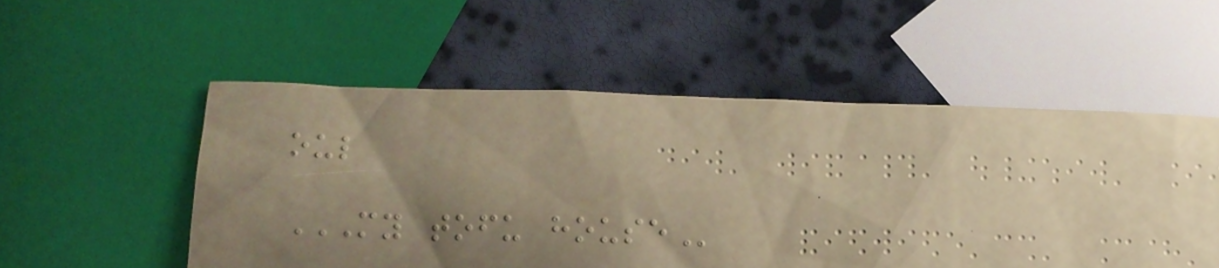oul
MY TOFU HOUSE
